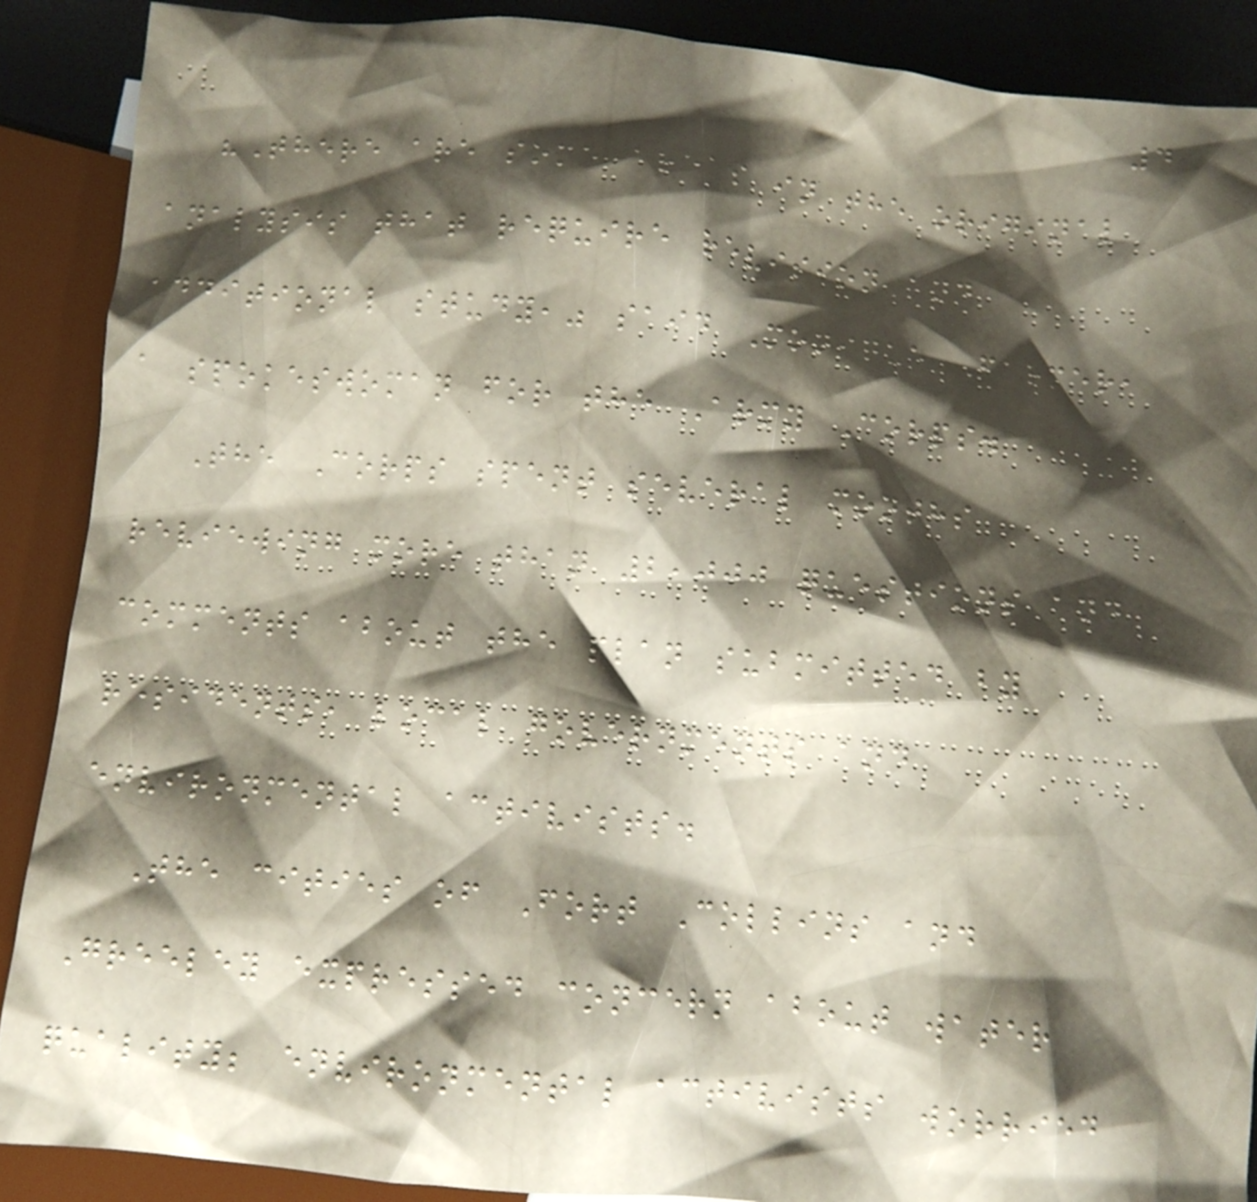4
"There are some areas in the original
analysis that require revision and
additional study," said Monique Farmer,
a spokeswoman for the Army Corps.
The Corps spent several months
reviewing more than 2,000 questions and
comments about the plan submitted by
residents, local governments and
environmental activists.
The cities of Fort Collins and
Greeley expressed concern about water
quality; environmental activists worried
